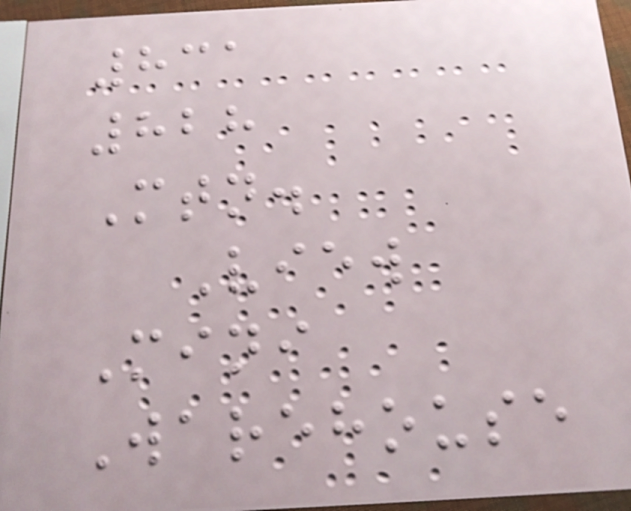831
828
Mtn.
View
Mini
Warehouse
